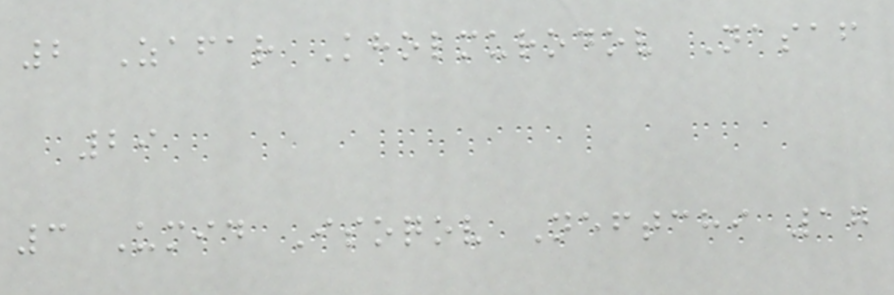2 Zafar Kholmurodov Nasaf
29
3 Umid Isoqov Neftchi 17
